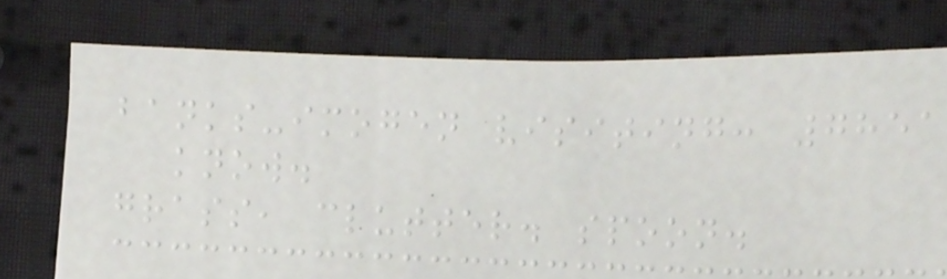banks-imogen visiting: 7851
know.
grass, clutter. spoon.
